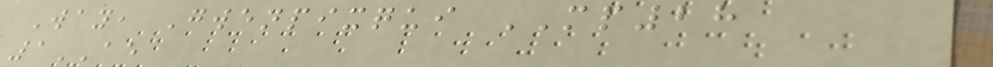Way, Gwenpixqui MP28
1AE
